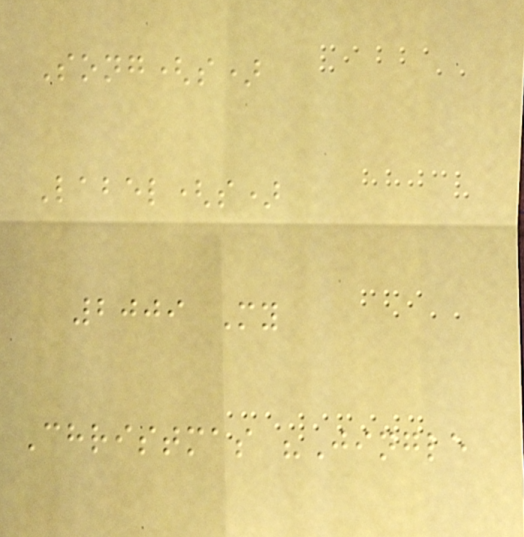Song(s)
Label(s)
2009 My
Christmas "Jingle
